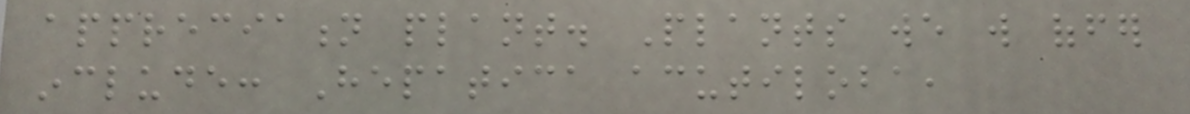appreciation plant. Plants we will offer
include: Hepatica acutiloba,
